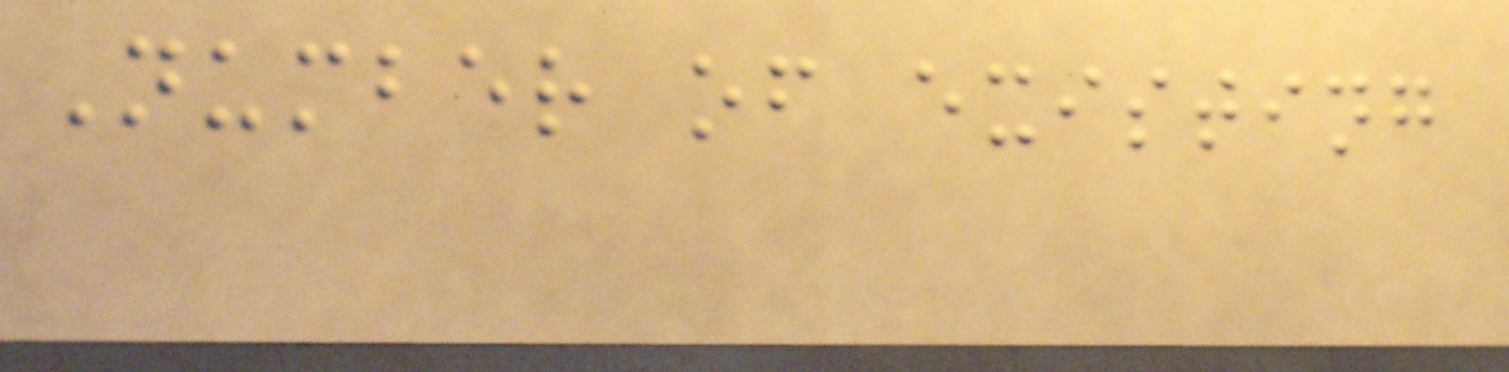Number of existing
